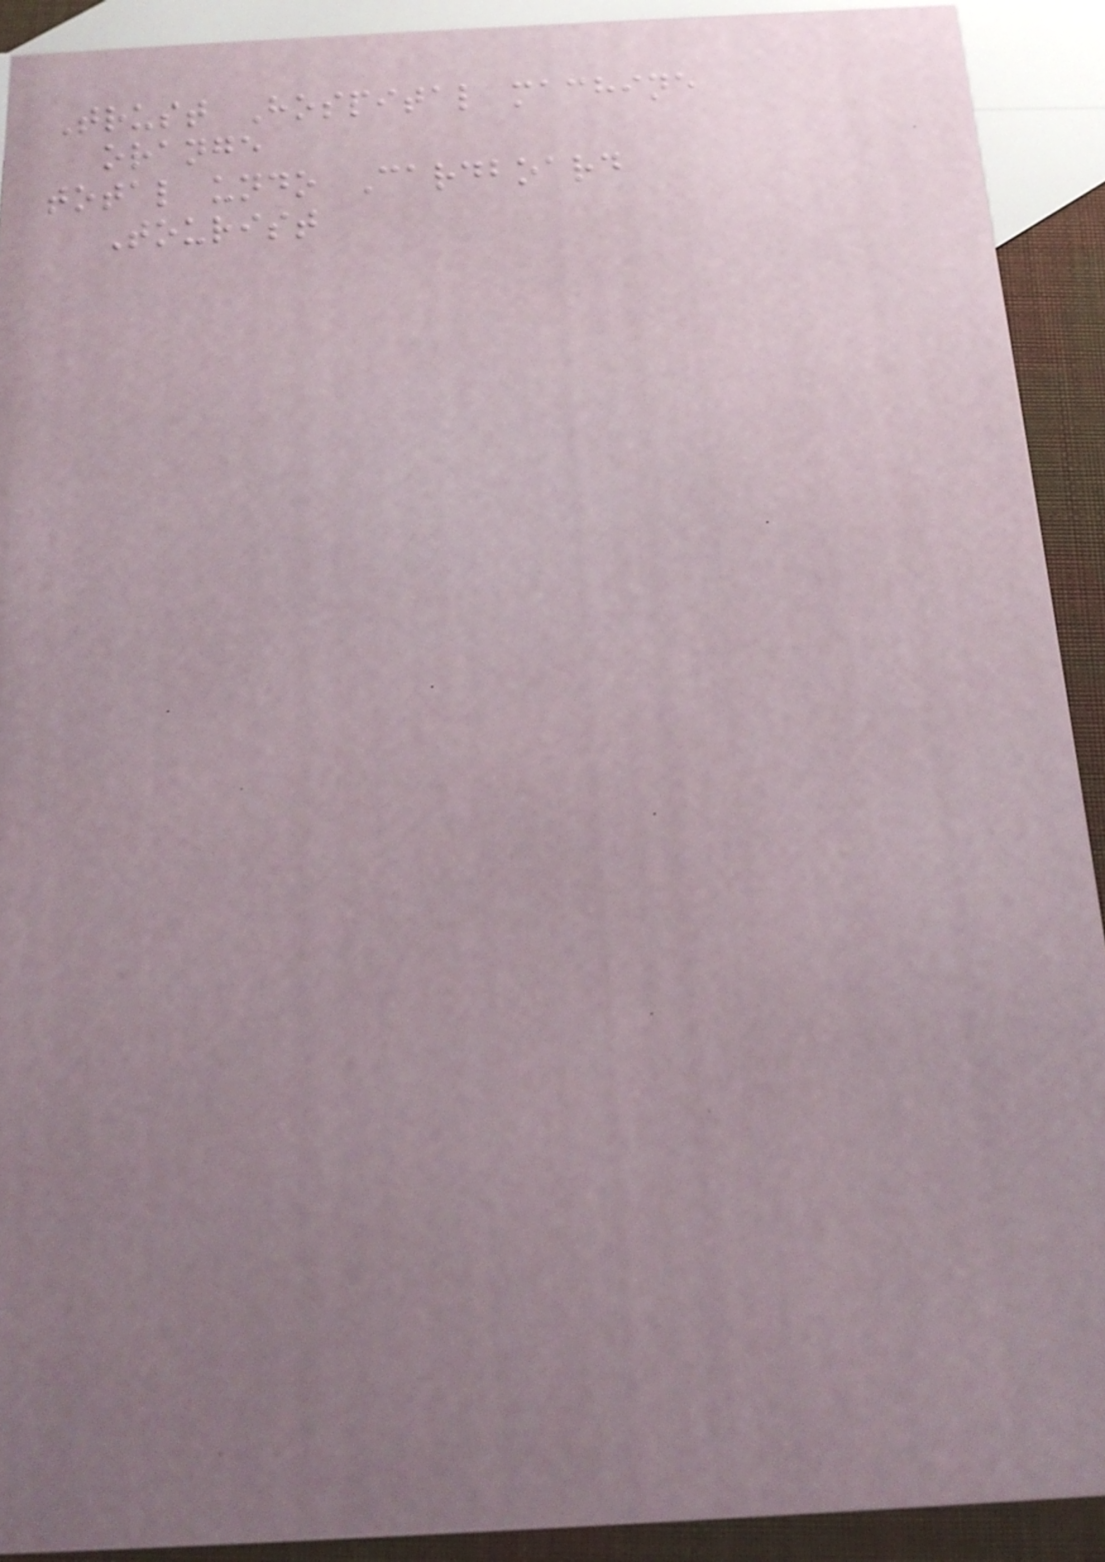Trust Hospital machine
orange
total undo Cardboard
Tourist
